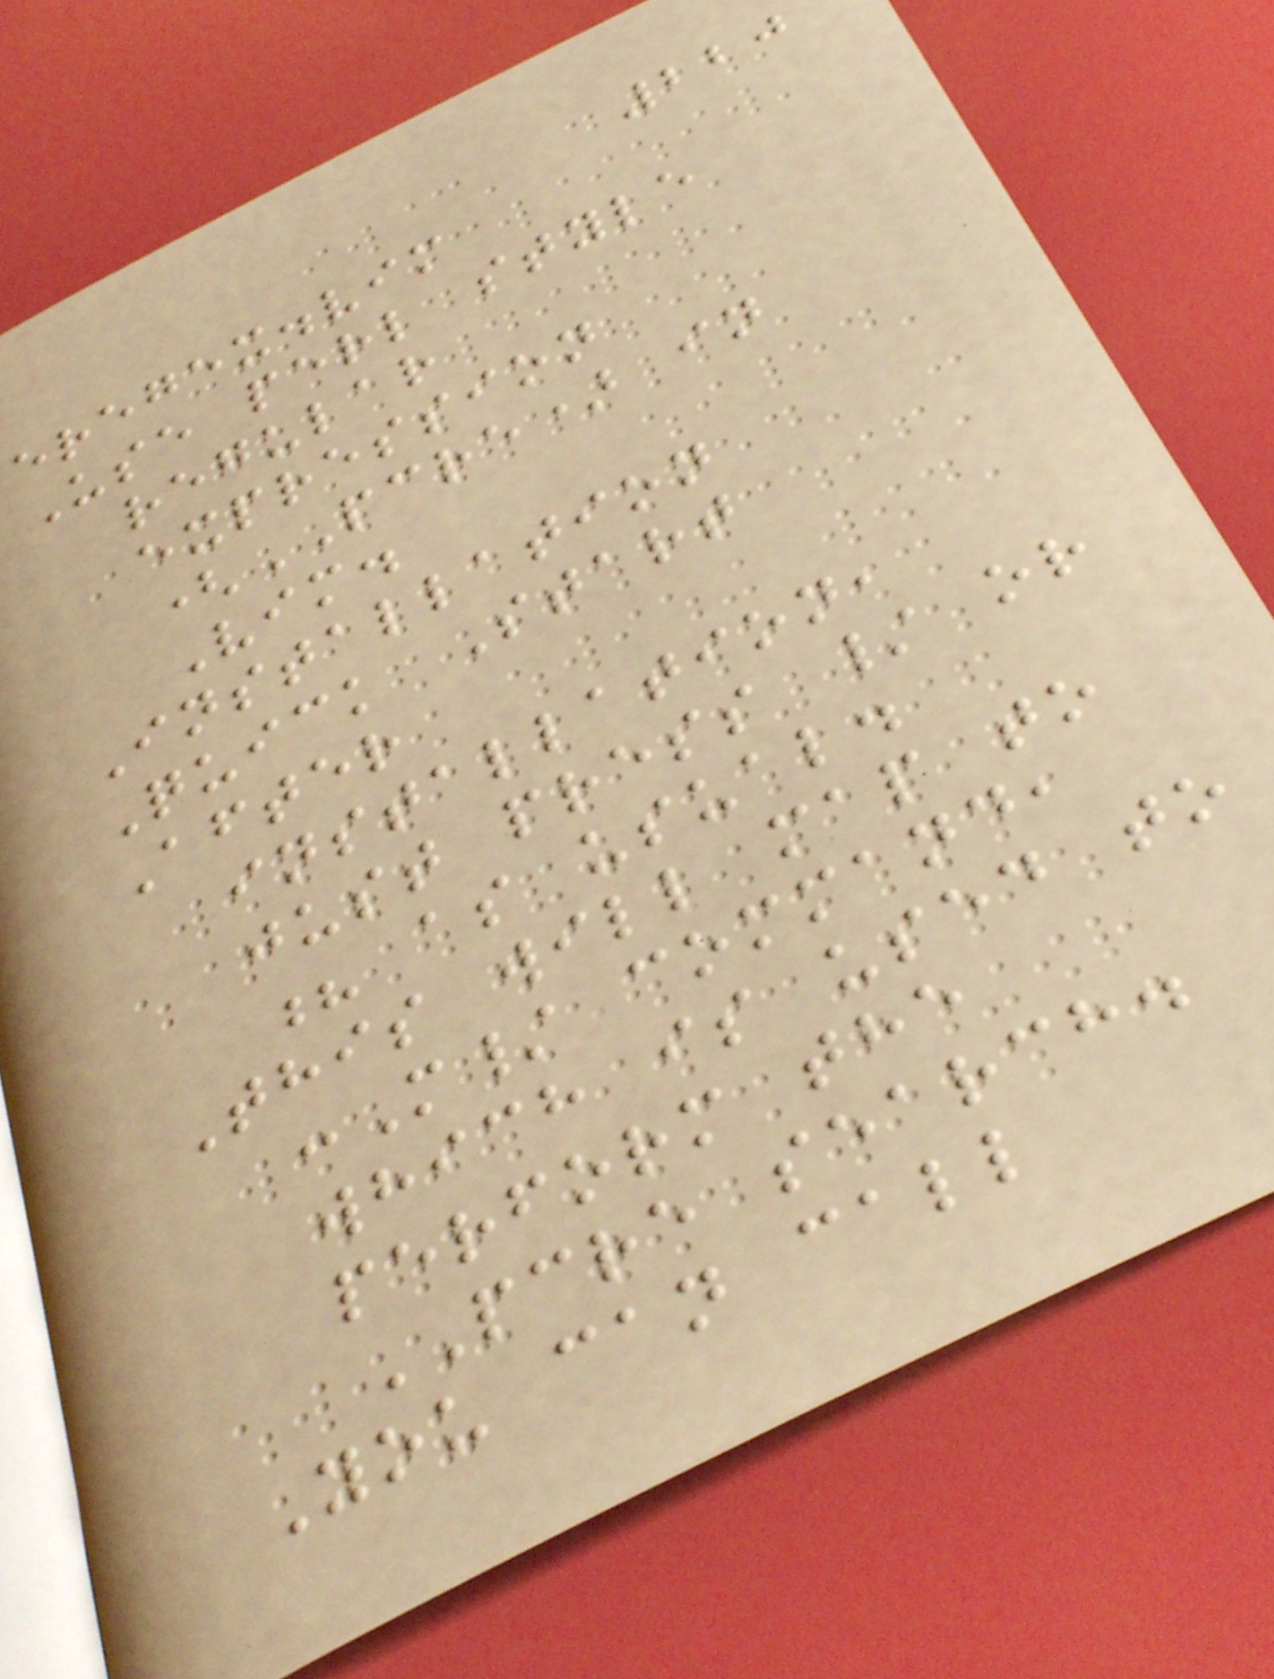220
eregex.vim
Use perl style
regular
expression
(PCRE) in
Vim.
Installation
Quick Start
After
installation,
just press / or
? as usual.
This will map to
:M/ command,
which is used to
perform the
PCRE search.
You can call
